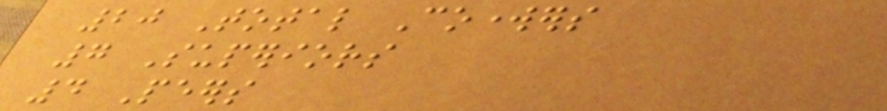20 Total Coworkers
7 Superiors
4 Peers
